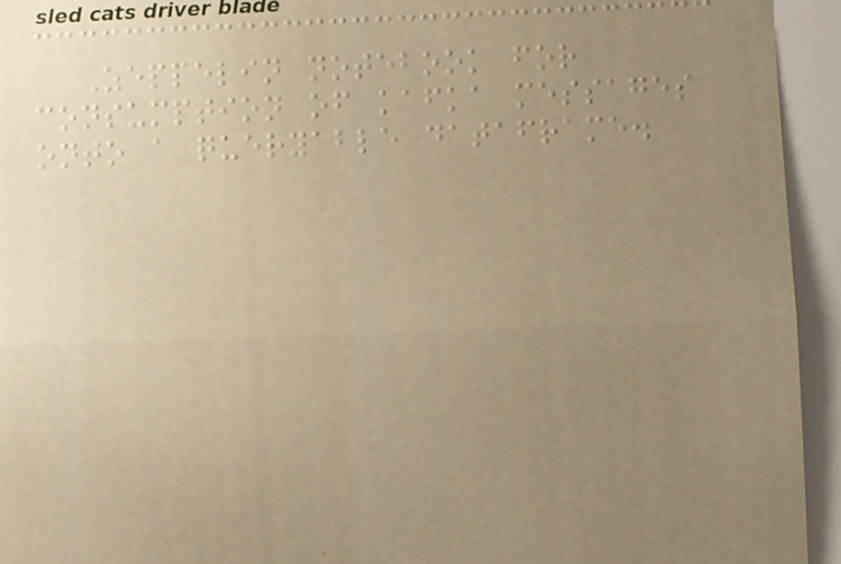Zeppelin notebook for
consumption of kafka messages
onto a queryable dataframe.
